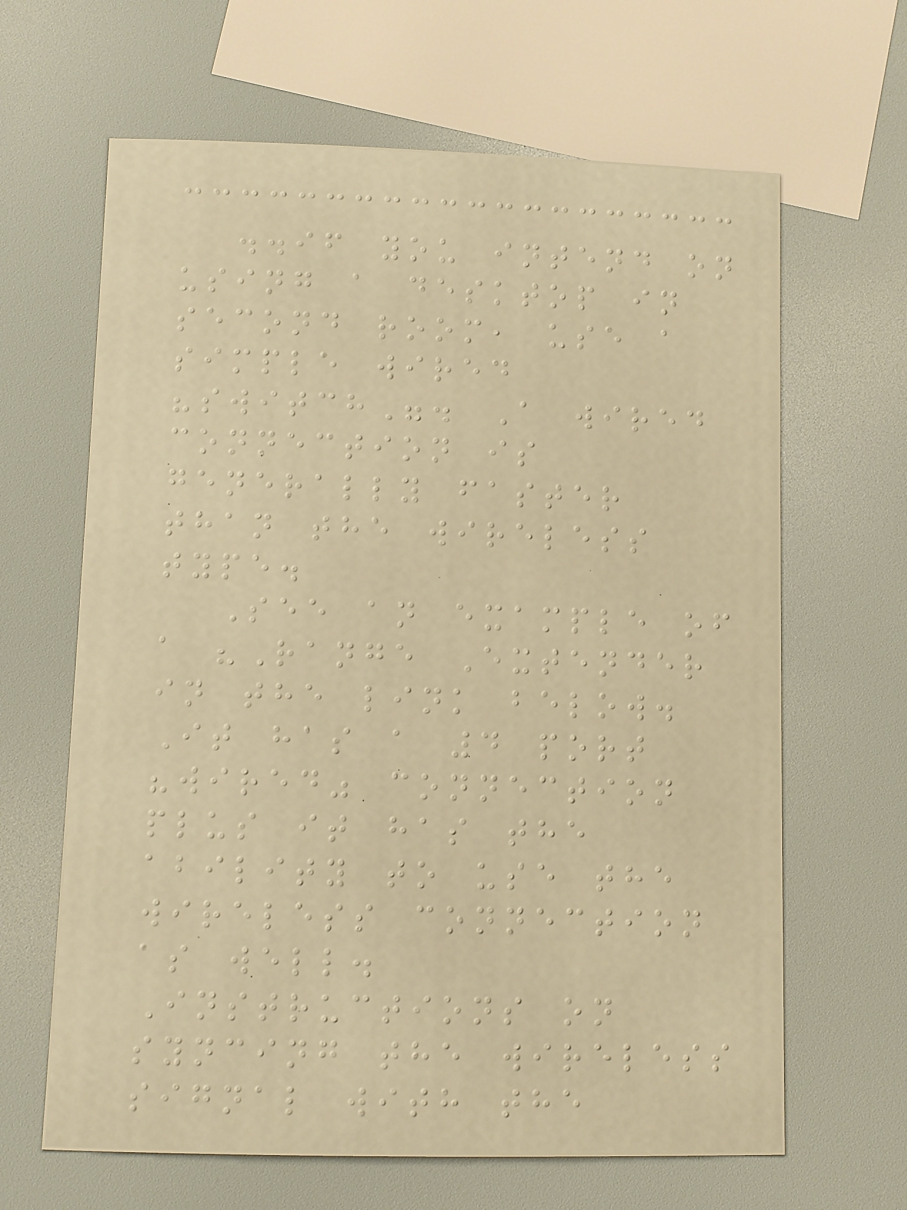..if you intend on
using a desktop in
second room, use a
simple wired
"switch". A wired
connection is
generally faster
than the wireless
type.
See an example of
a "Range Extender
in the link below.
It has a 4 port
"wired" connection
plus it has the
ability to use the
wireless connection
as well.
Instructions on
syncing the wireless
signal with the
